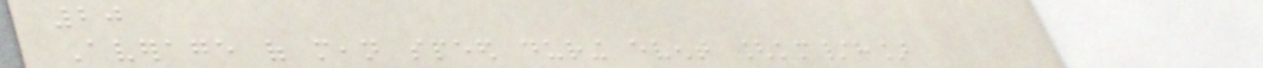20
Average of mean speed during event [km/h]
